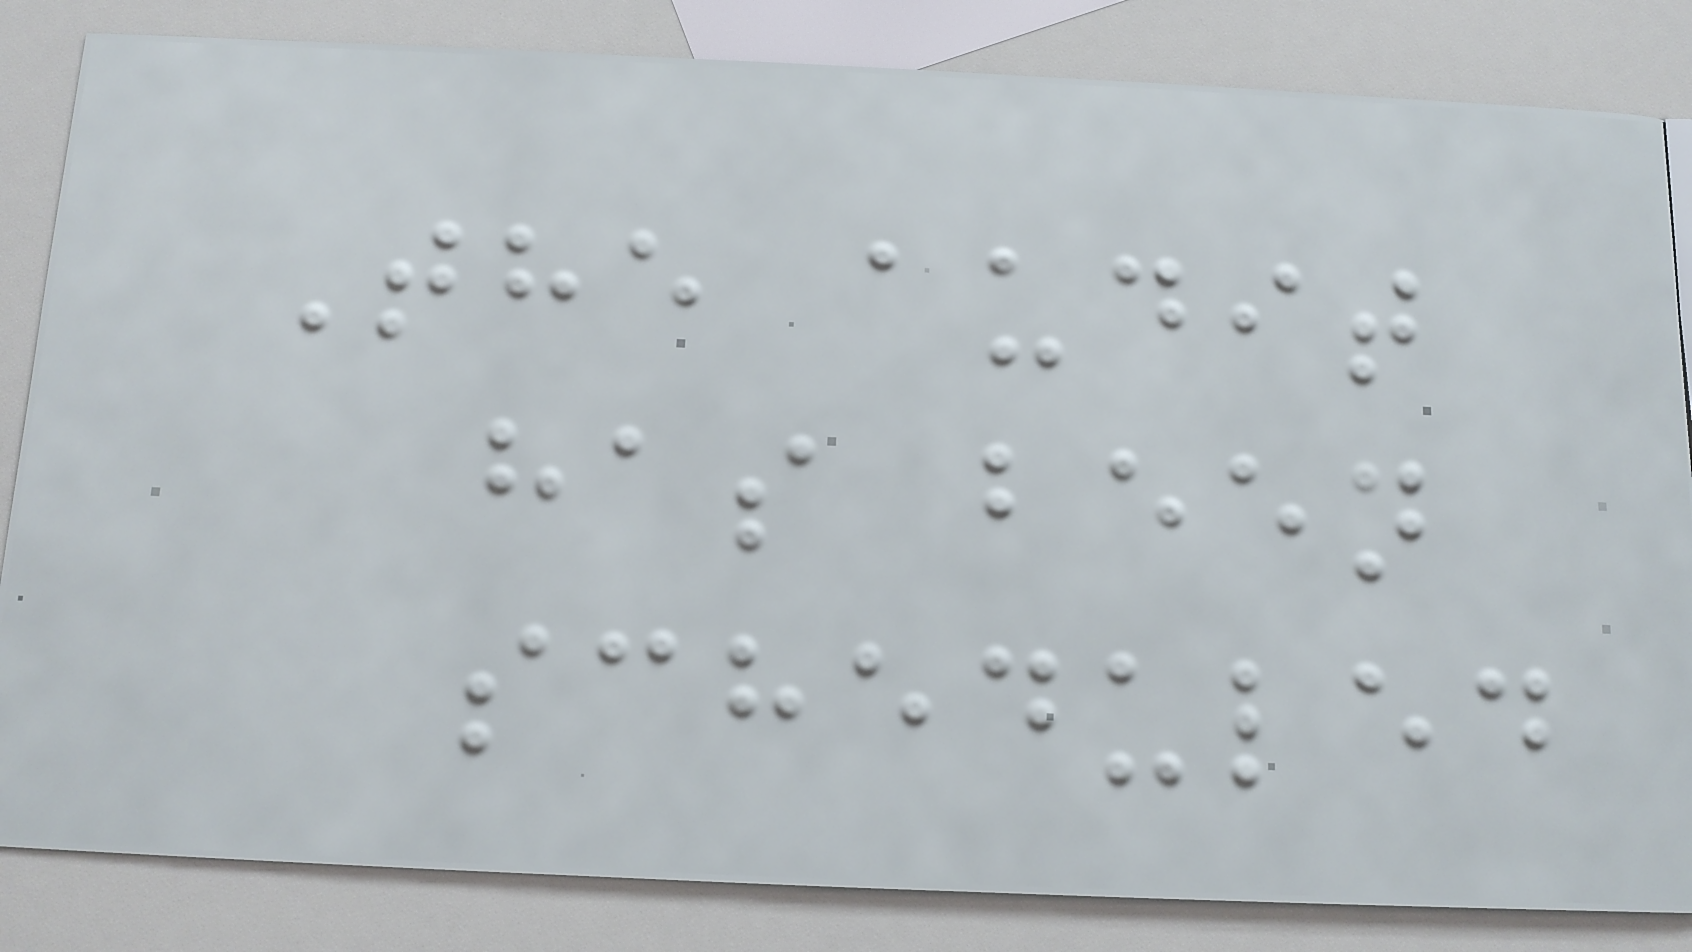The audit
has been
scheduled
